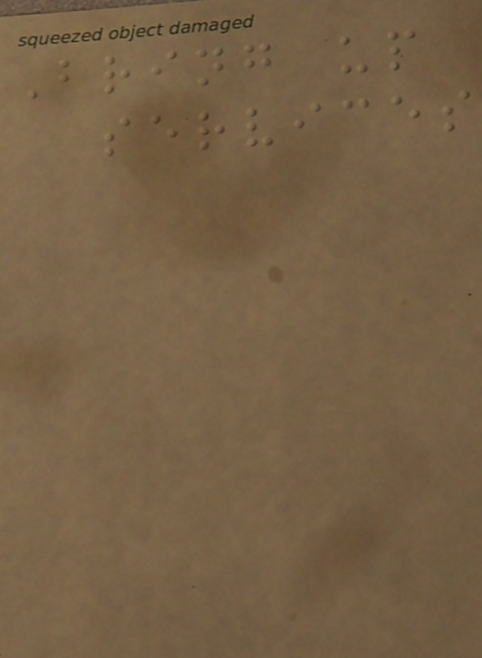Bring up
services
